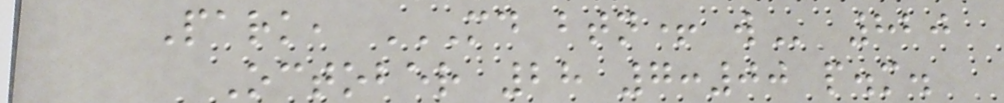Park, MD BTN+ W 820
October 28 7:00 p.m.
